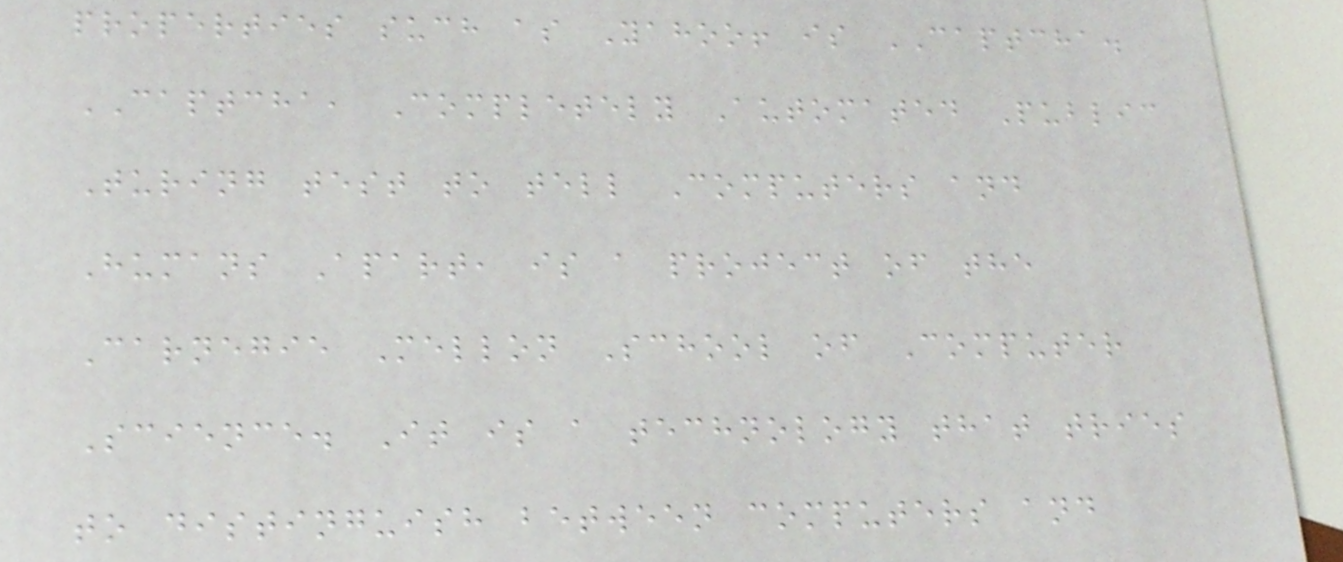properties such as Yahoo! is CAPTCHA.
CAPTCHA, Completely Automated Public
Turing test to tell Computers and
Humans Apart, is a project of the
Carnegie Mellon School of Computer
Science. It is a technology that tries
to distinguish between computers and
